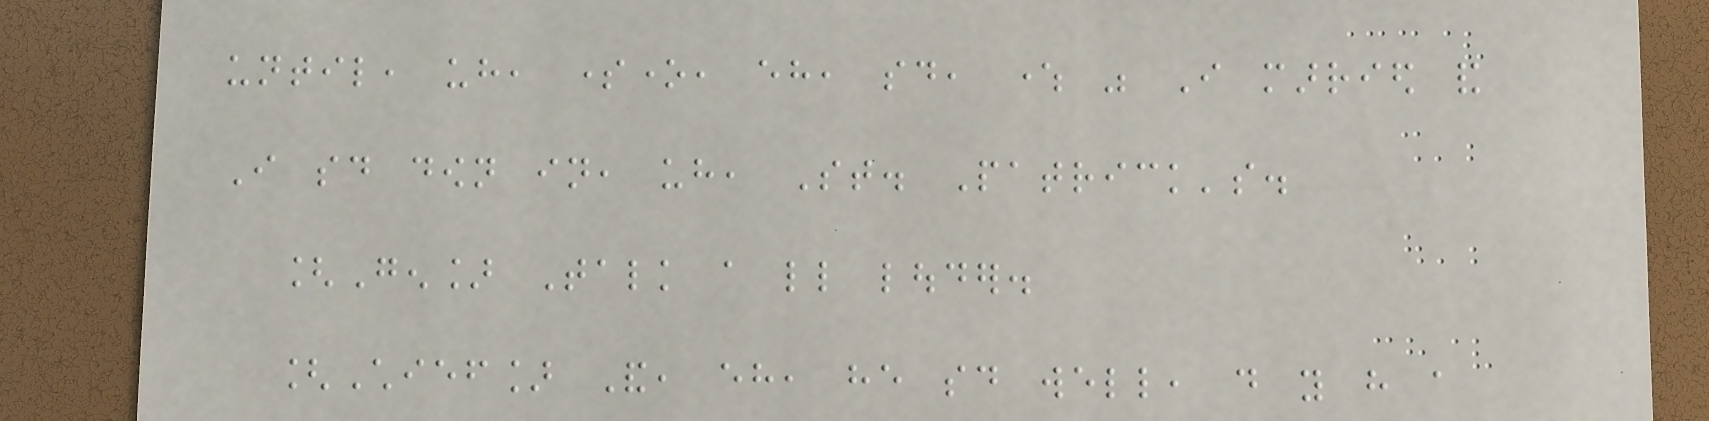until, uh, someone, eh, said, where was I married and
I said down in, uh, St. Patrick's.
[Gen] Talk a little louder.
[Chief] And, eh, he said well, do you have a
